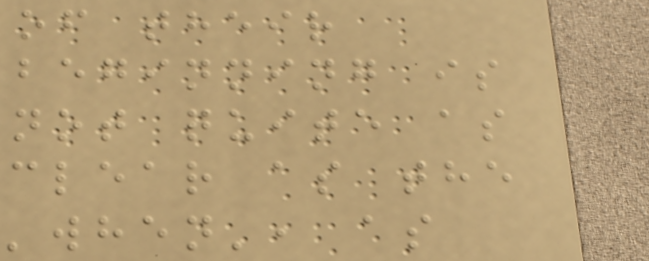of their
beginning is
not quite as
clear as the
'when', as
